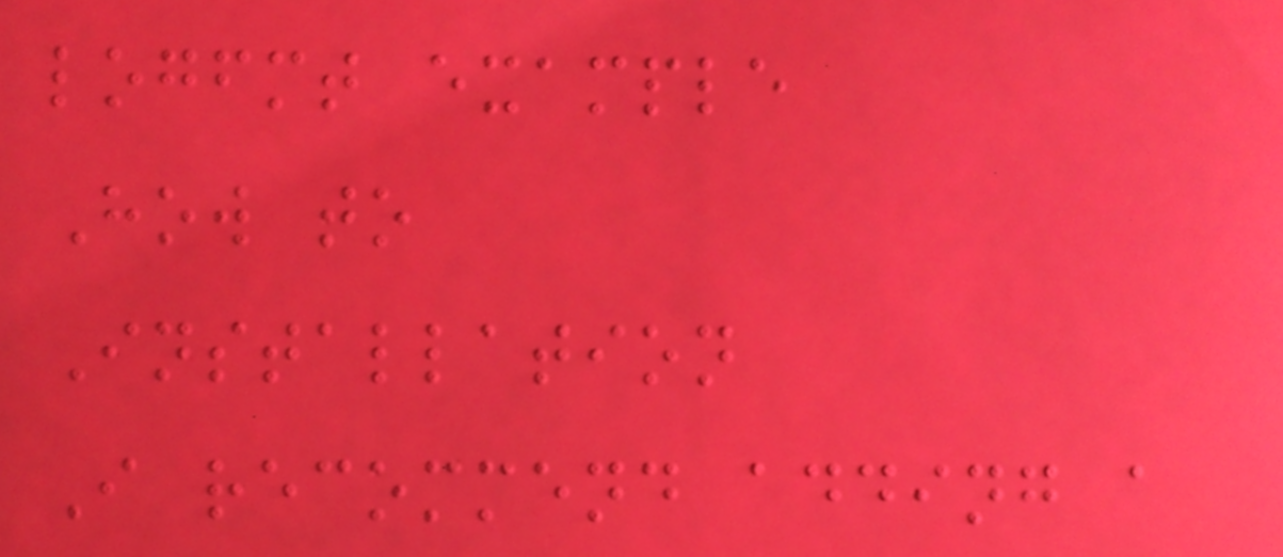logfmt example
How to
Installation
I recommend adding a
